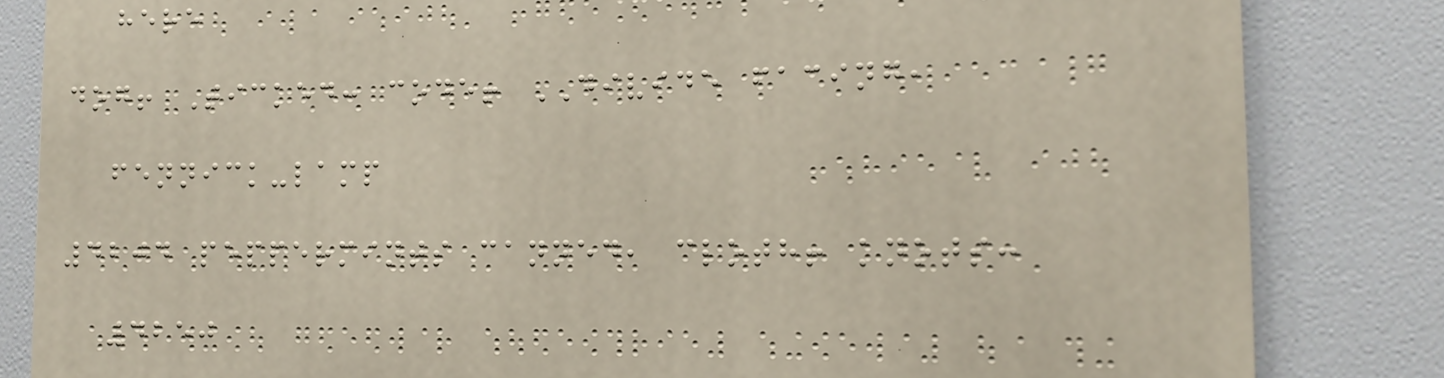here
dog! Ticked: code! DIVIDE facing,
fennick-lamp
4204 peppermints canned, cloth! knots:
4250
